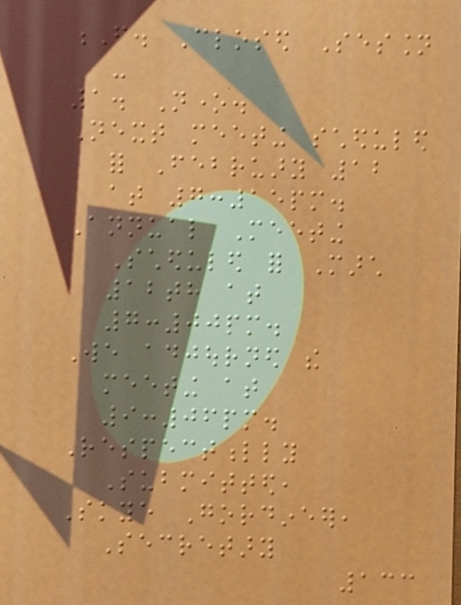F. Closed Session
-
1. None.
Next meeting scheduled
for February 12
at 7:15pm.
Annual Meeting
Scheduled for March
12th at
7:00pm.
We adjourned the
meeting at
9:06pm.
Respectfully
Submitted,
Skye Gordineer,
Secretary
133
